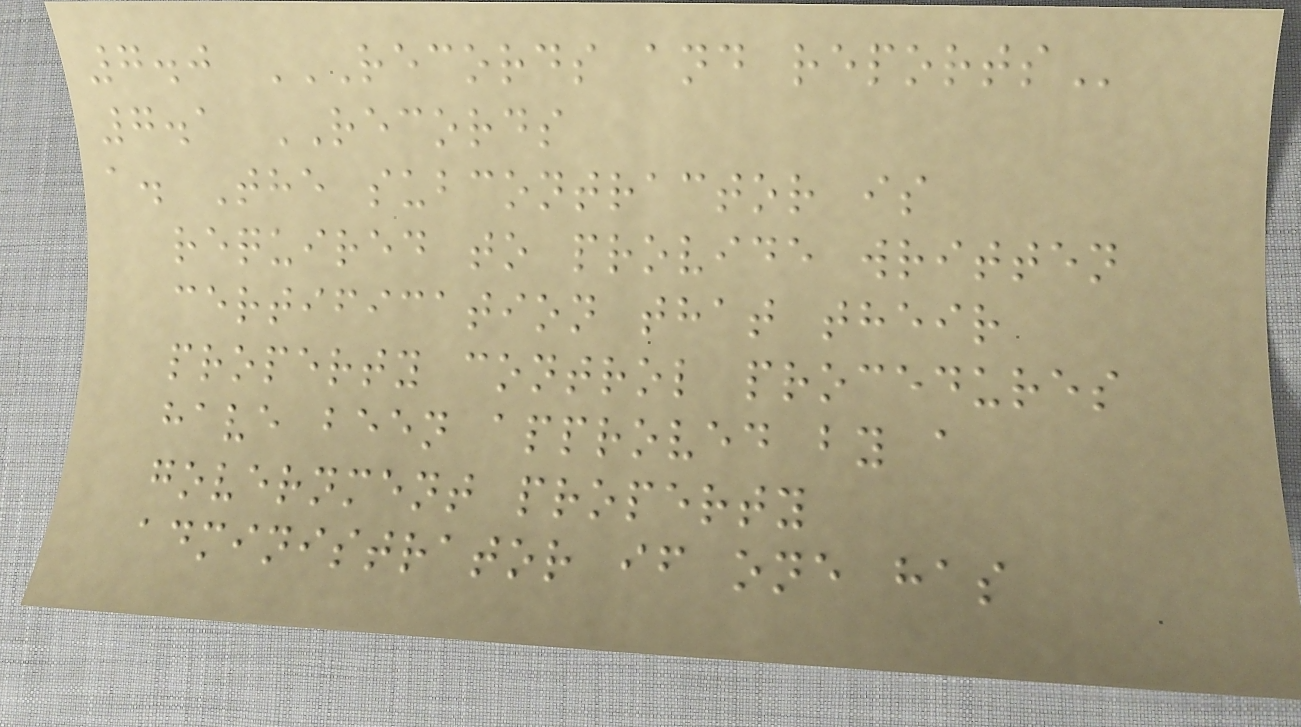7.0 RECORDS AND REPORTS
7.1 RECORDS
a. The subcontractor is
required to provide written
certification that their
property control procedures
have been approved by a
government property
administrator if one has
